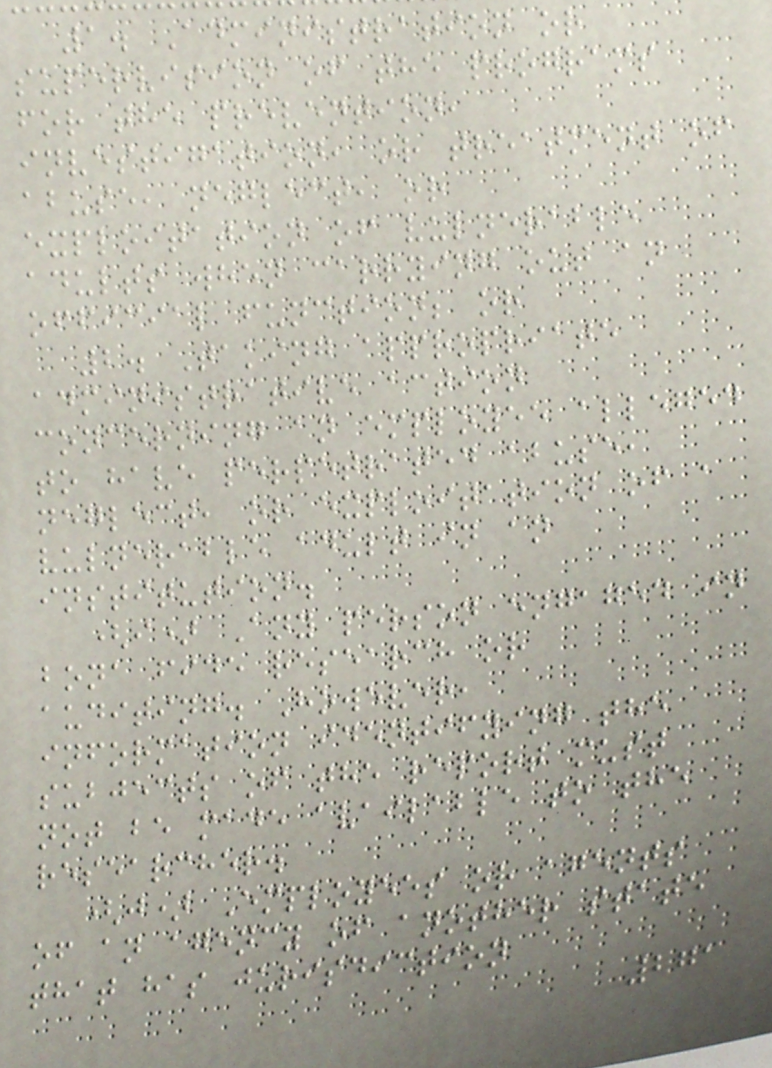1. Administration or
supervision of the programs
for the prevention,
investigation, or treatment of
abuse, neglect, or
exploitation of vulnerable
adults when carrying out an
official function; or
2. Taking appropriate
administrative action
concerning an employee alleged
to have perpetrated abuse,
neglect, or exploitation of a
vulnerable adult in an
institution.
(i) Any person engaged in
bona fide research or
auditing. However,
information identifying the
subjects of the report must
not be made available to the
researcher.
(j) Employees or agents
of an agency of another state
that has jurisdiction
271
